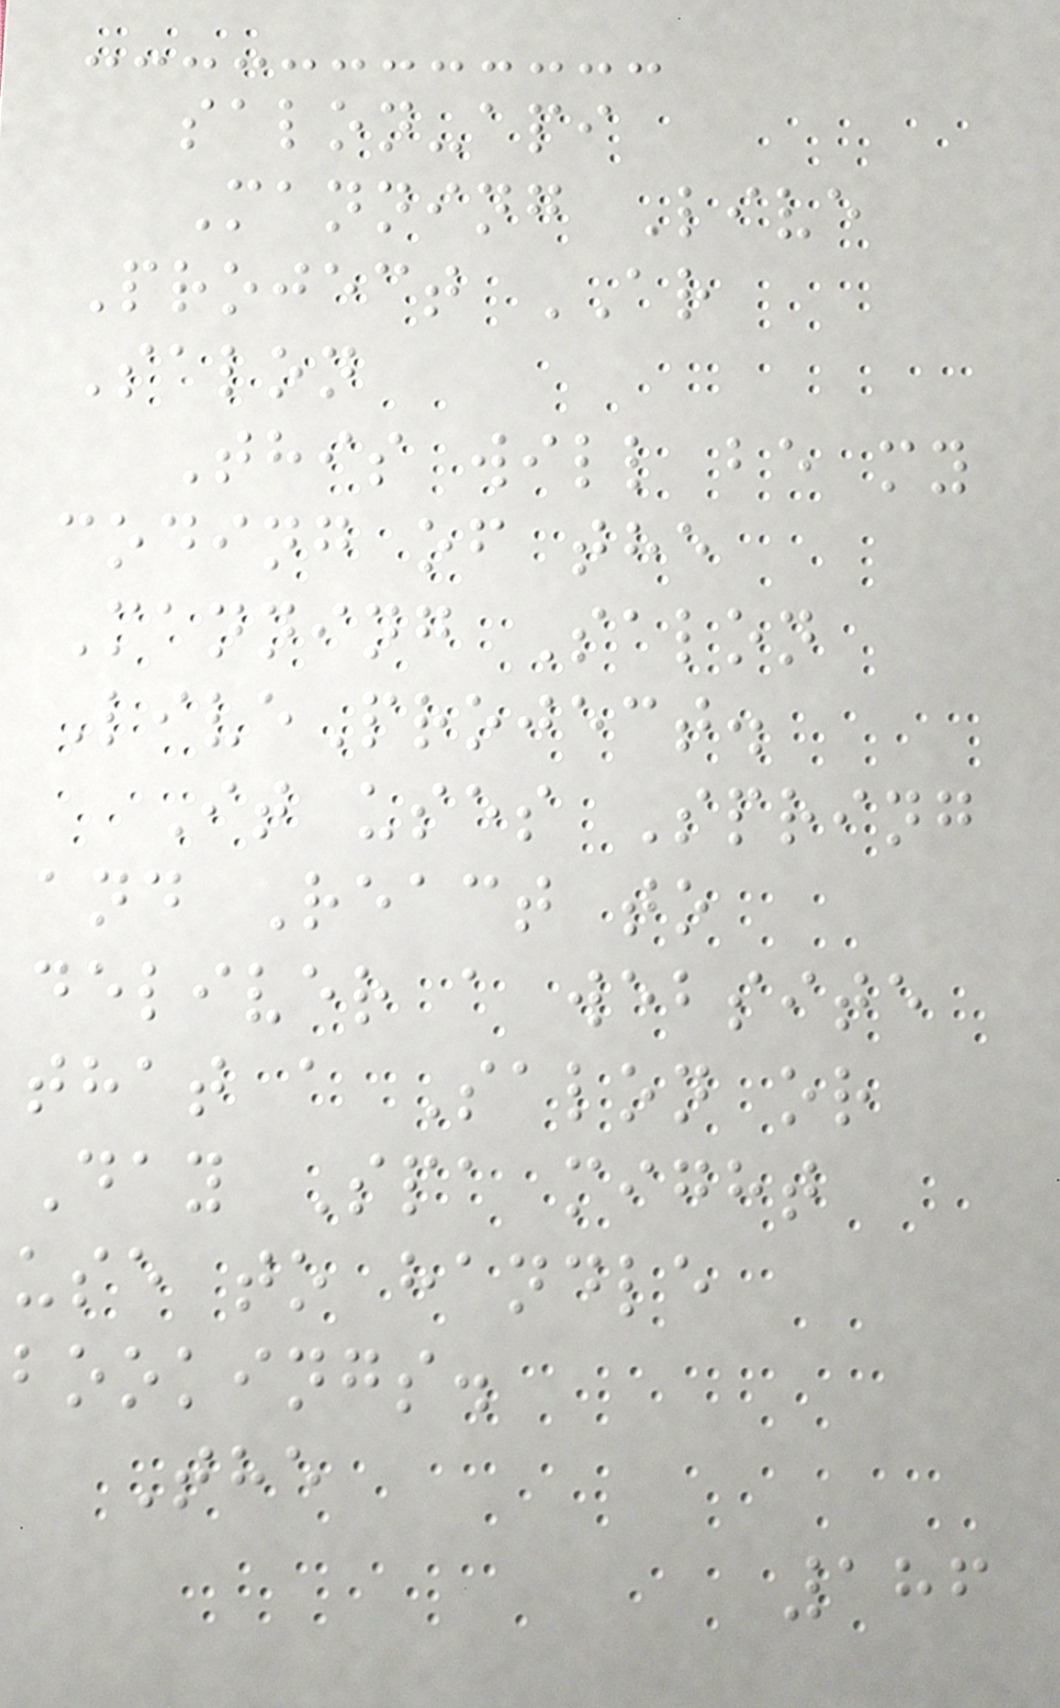salon-api
Manning Live
Project AR
Salon
This will be my
coding of the
Manning Salon
LiveProject.
It uses Spring
and React to
deliver a website
that a Salon or
Day Spa might
use to handle
bookings.
The
186
